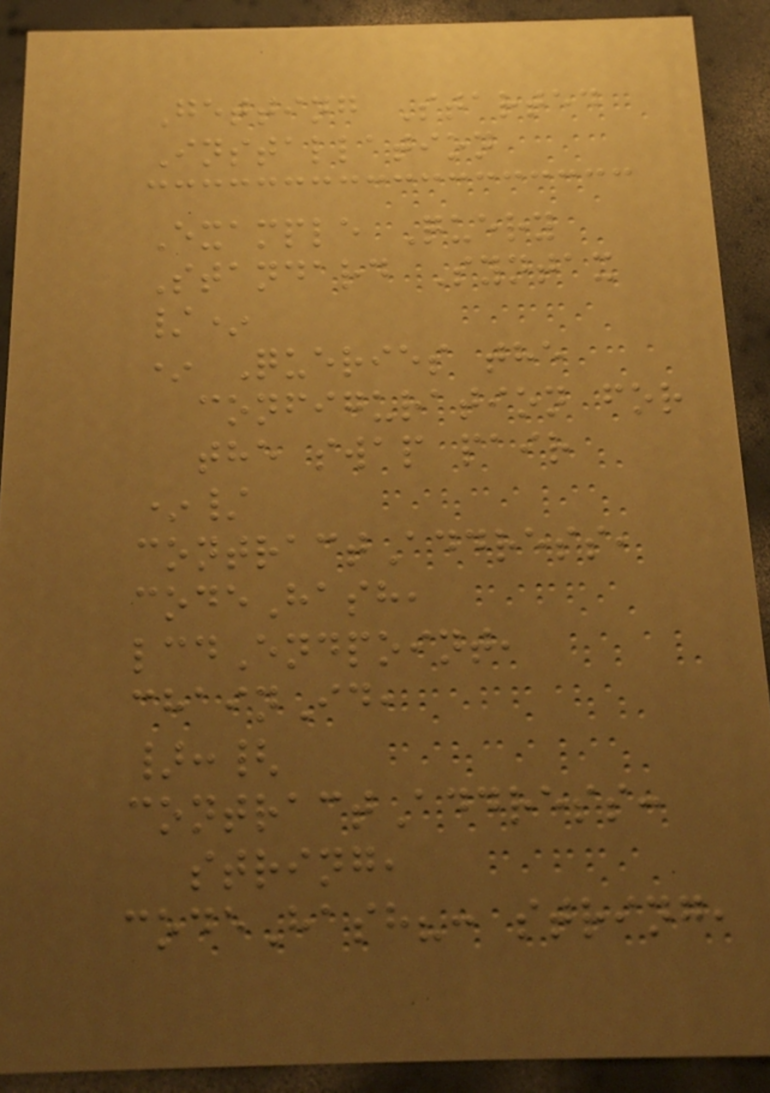Getting Started
Installation
Example Query
Standard Syntax
/*
* Queries the
configuration for
the swap pair
*/
contractAddress,
codeHash,
lcdEndpoint,
chainId,
}:{
contractAddress:
string,
codeHash?: string,
